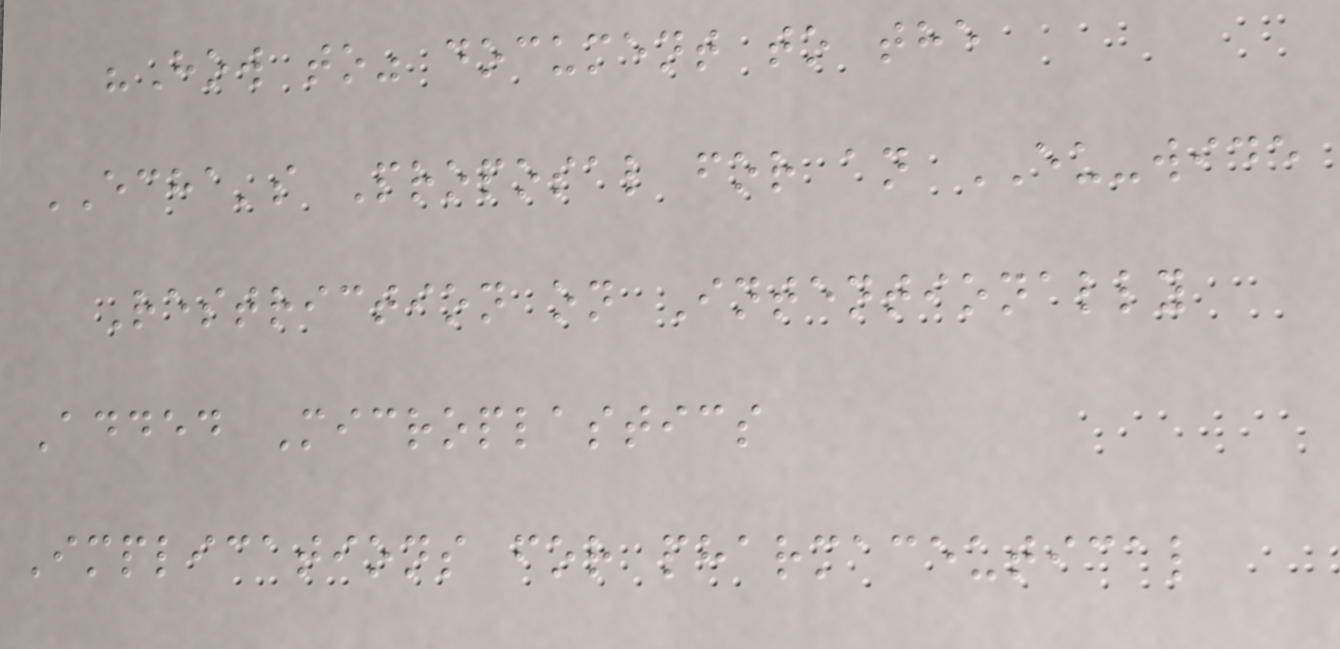"How to" document to the
ECHA's Proposal for an EU-wide
Restriction on Intentionally
Added Microplastics
Implications for pharmaceutical
